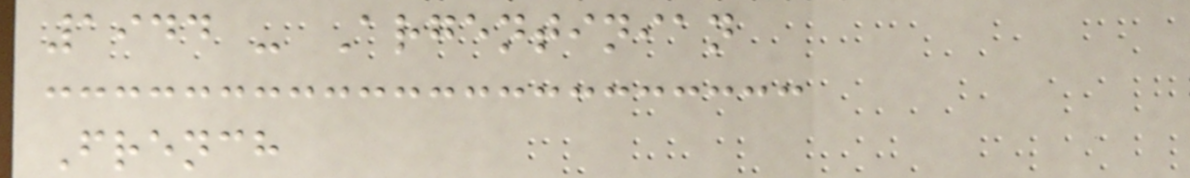1944 - Argentinian
French
